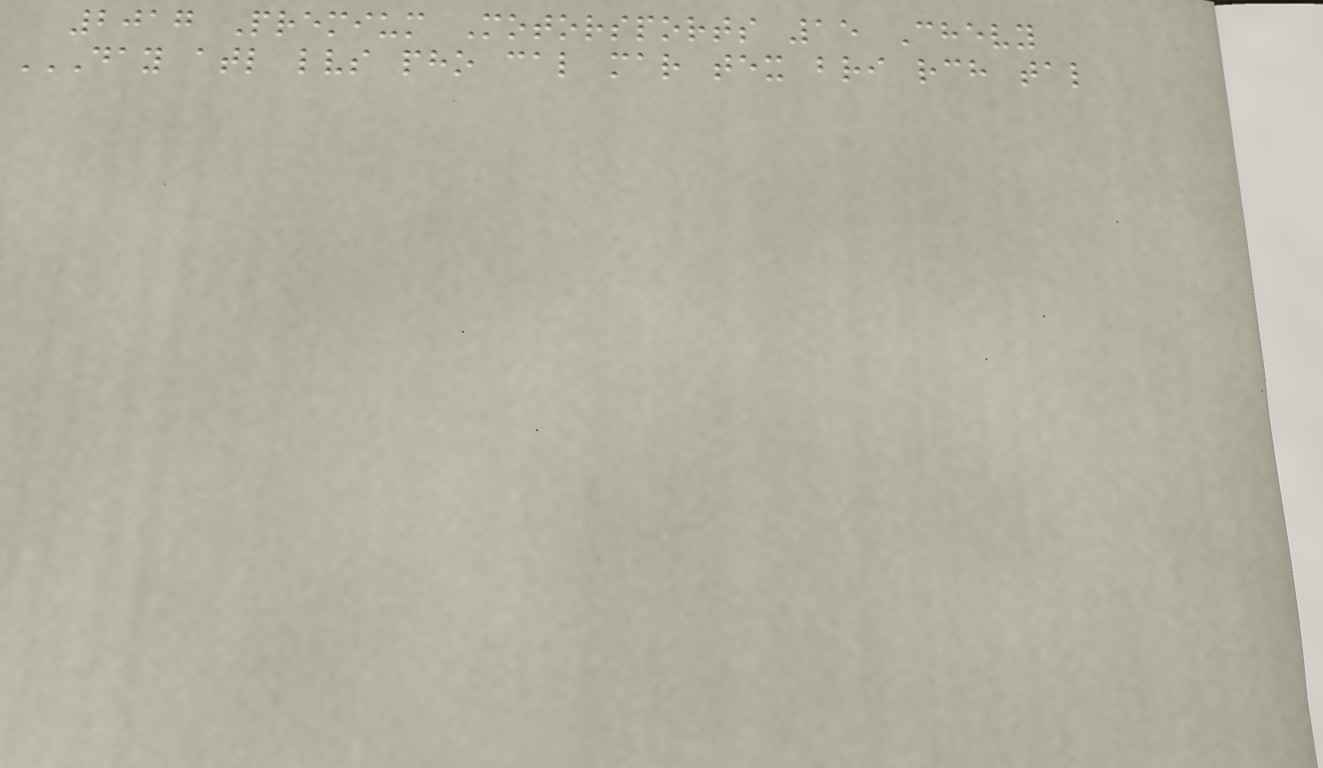2017 Premium Motorsports 15 Chevy
DAY ATL LVS PHO CAL MAR TEX BRI RCH TAL
